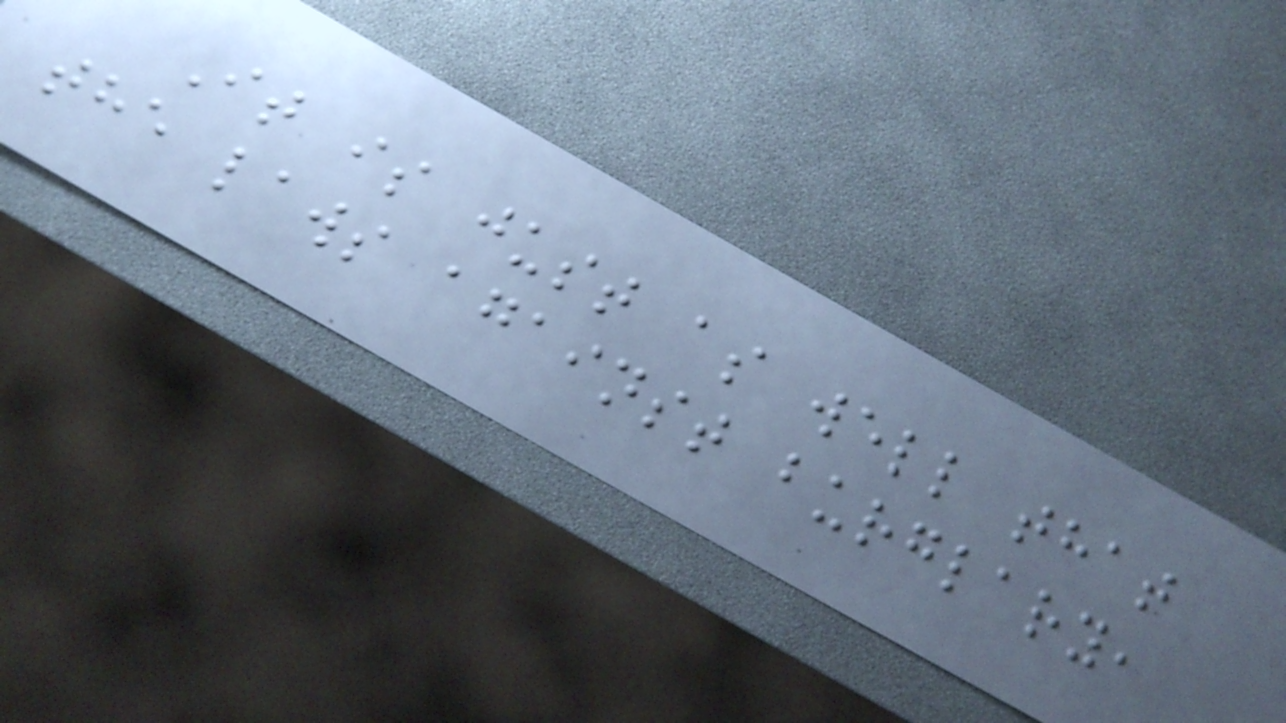It is just as well that
the laws against burglary,
